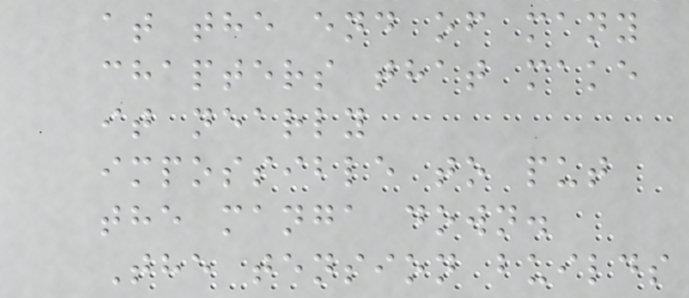at the end of many
chapters that make
it nearly
impossible to put
the manga down.
The tension builds
